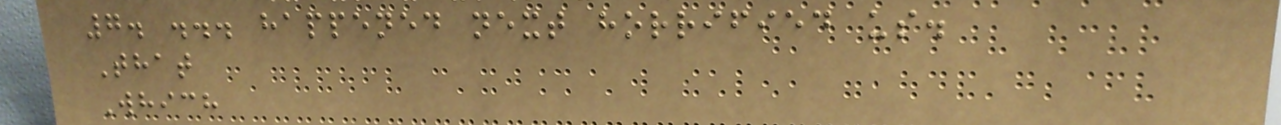7. ... happened next horrified us.
That
Which
